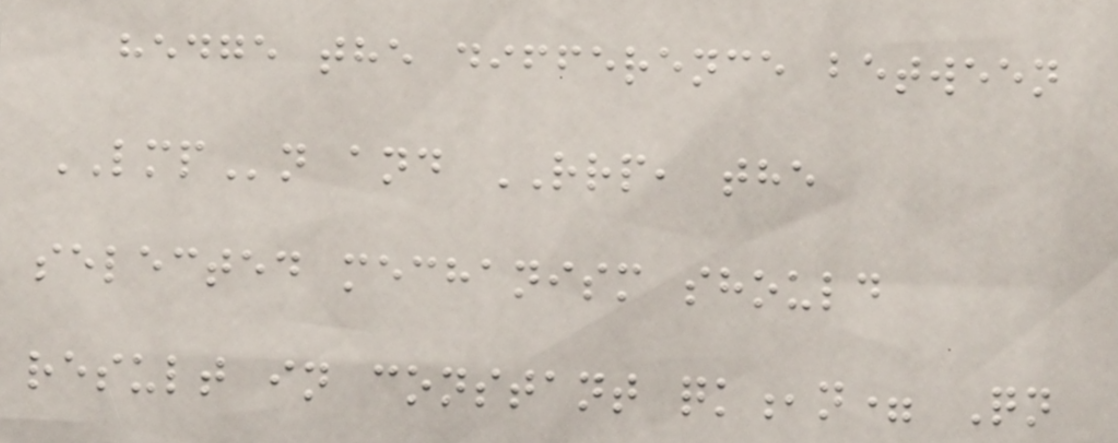hedge the difference between
LMPn and RRP, the
selected mechanism should
result in constant qk,n= Qn
